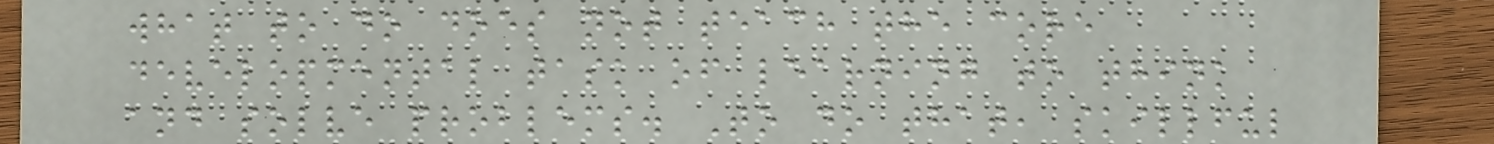what to do does not teach the core
developmental task of learning to think
and solve problems. To do that, skillful
